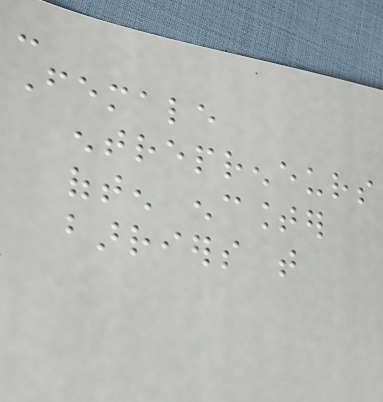-
Female
entrepreneurs
often encounter
barriers that
